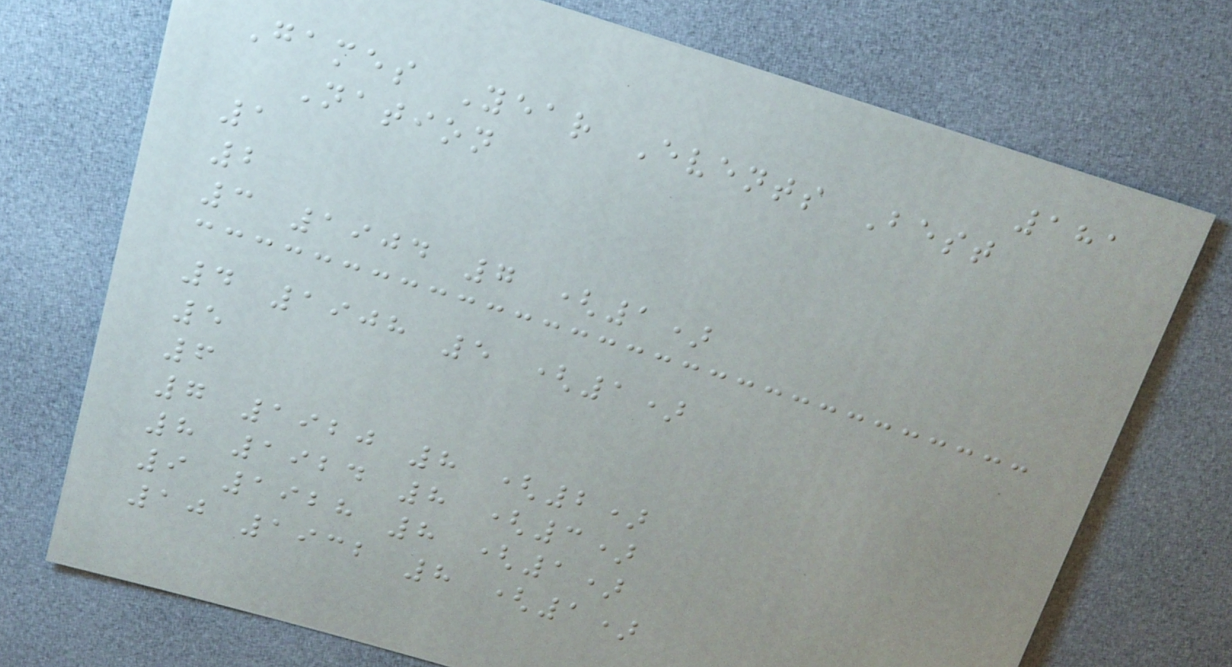181
Games Year Events Best
Nation
1
2
3 1904 7 (1)
4 1908 5 (1)
5
6
7 1920 8 (2)
8 1924 8 (3)
9 1928 8 (1)
10 1932 8 (1)
